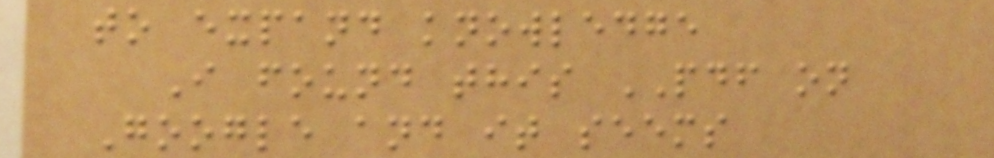to expand knowledge
I found this PDF on
Google and it seems
